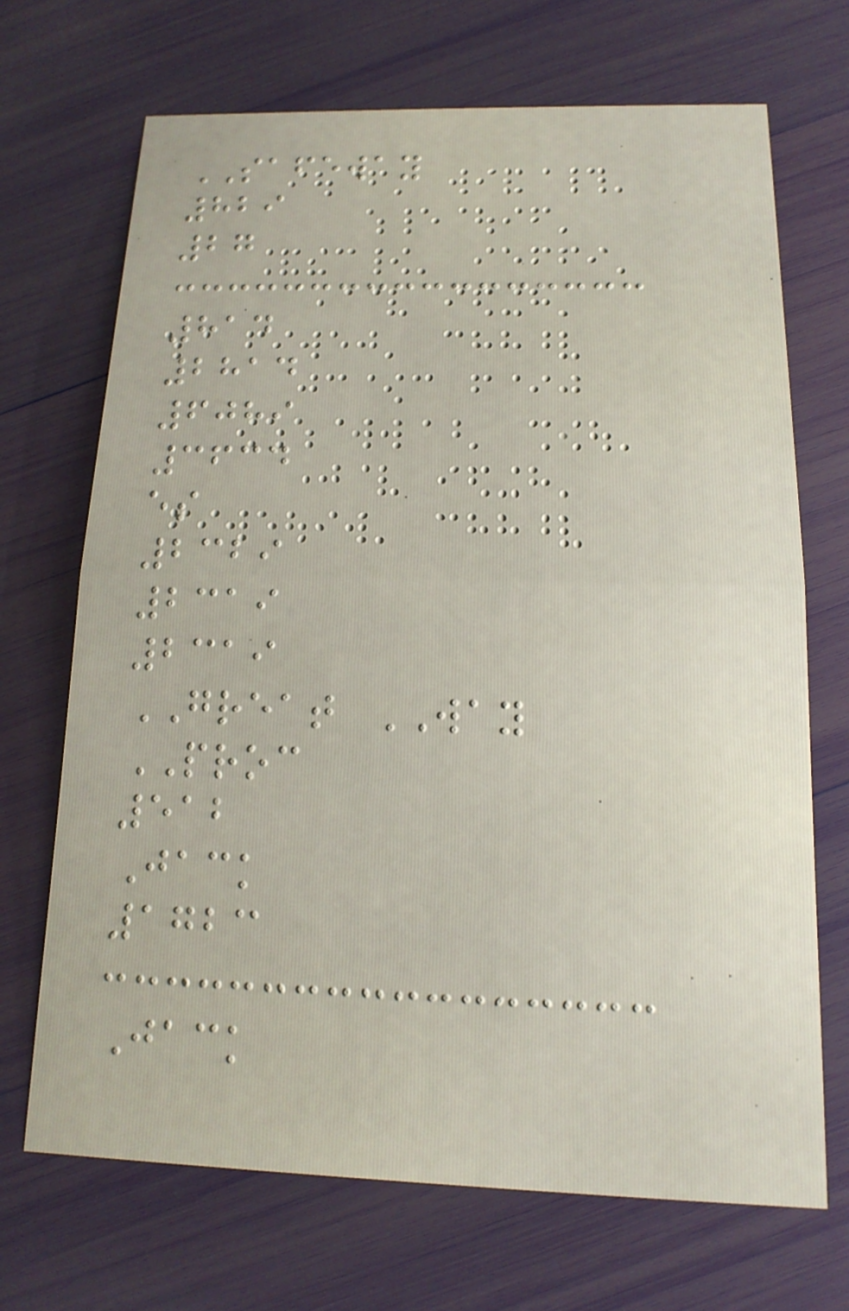SAFEWAY
829
27
814
2814
6089
3634
es
2329
2319
2319
GREAT WAY
PROC
512
Jack
1723
Jack
